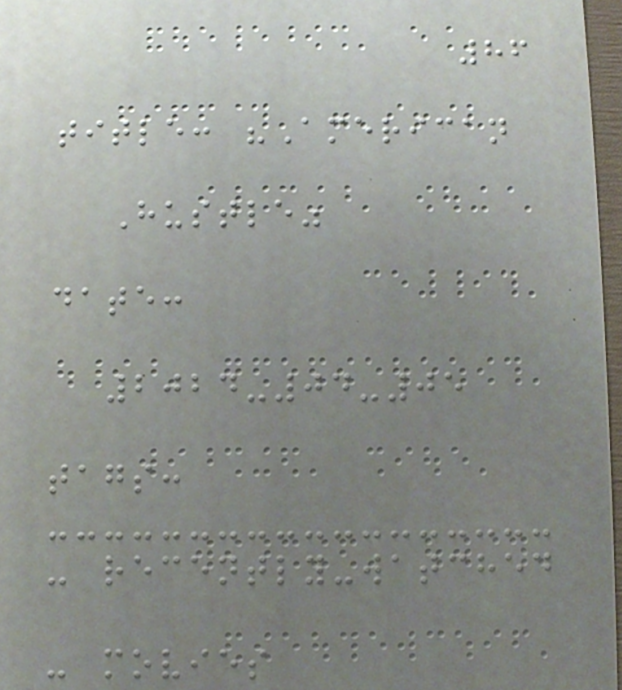86
title: "American
Hustle"
date:
2024-04-05
tags:
- recently-watched
- movies
